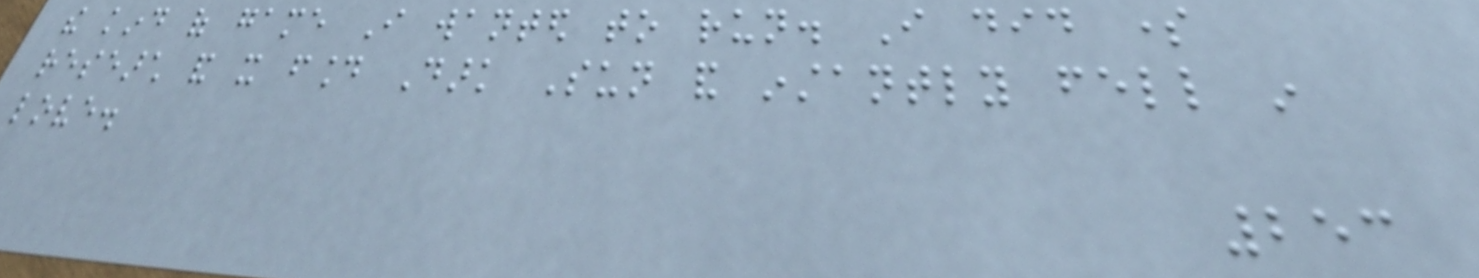the kind of game I wanted to run. I did some
research and it found Dark Sun and instantly fell in
love.
253
